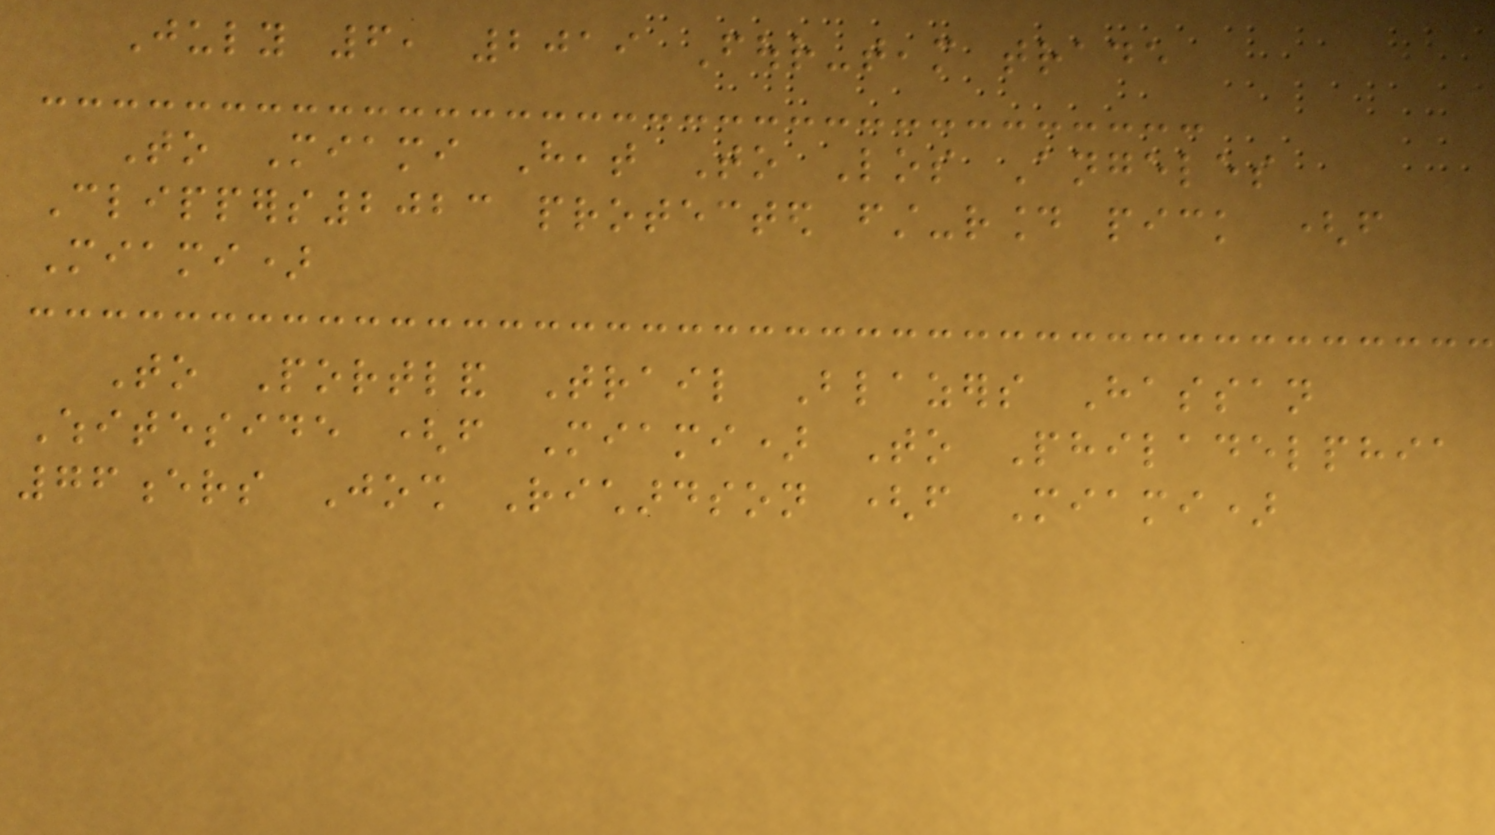July 6, 2019 Four-team trade
To Miami Heat To Los Angeles
Clippers2023 protected first-round pick (from
Miami)
To Portland Trail Blazers Hassan
Whiteside (from Miami) To Philadelphia
76ers Josh Richardson (from Miami)
